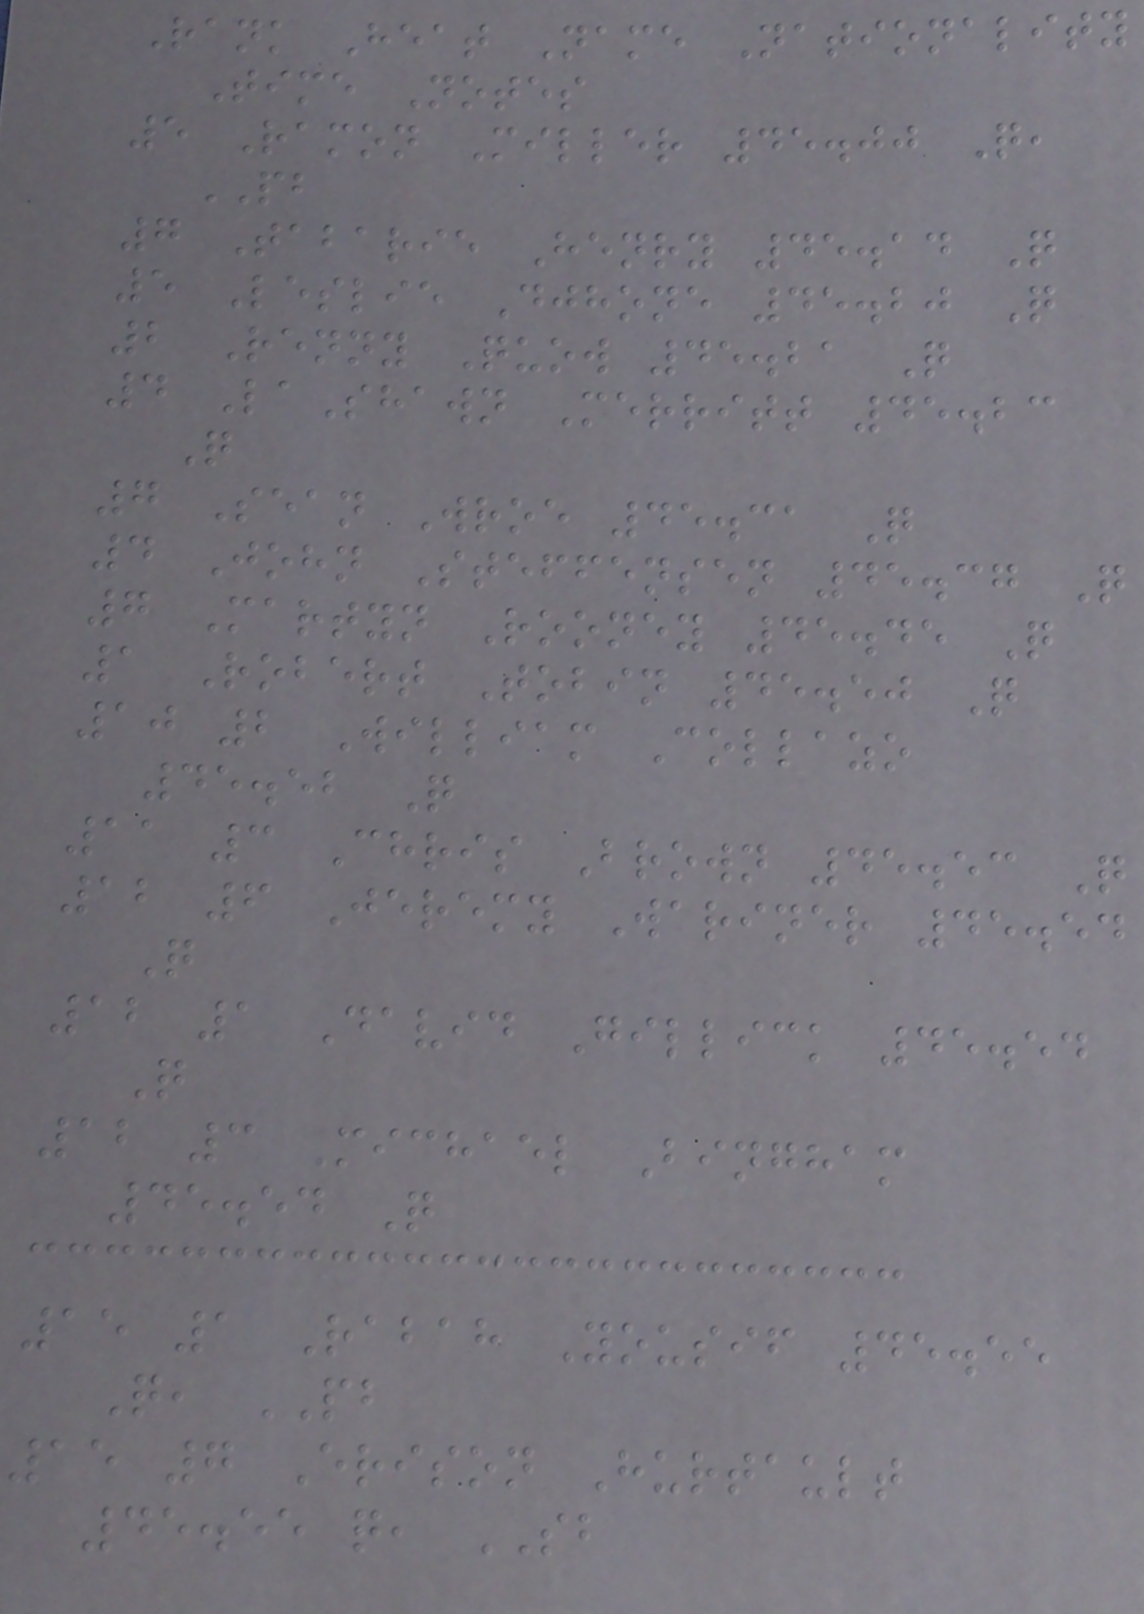Rank Heat Name Nationality
Time Notes
5 Ramon Miller 45.00 Q,
PB
7 Tabarie Henry 45.14 Q
5 Leslie Djhone 45.20 Q
2 Renny Quow 45.21 Q
4 LaShawn Merritt 45.23
Q
7 Sean Wroe 45.31 Q
4 John Steffensen 45.37 Q
7 Martyn Rooney 45.45 Q
1 Robert Tobin 45.50 Q
10 2 William Collazo
45.52 Q
11 3 Chris Brown 45.53 Q
12 6 Jeremy Wariner 45.54
Q
12 1 David Gillick 45.54
Q
12 3 Michael Bingham
45.54 Q
15 1 Rabah Yousif 45.55
Q, PB
15 7 Erison Hurtault
45.55 q, SB
